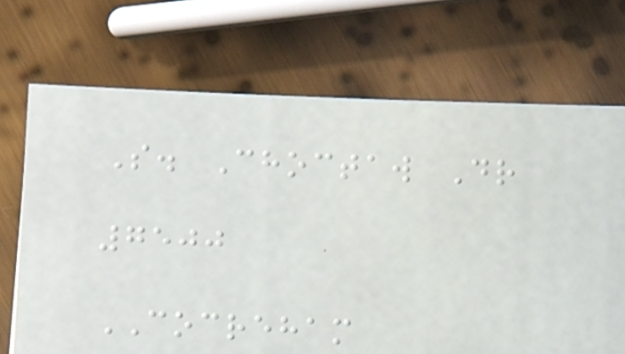S. Choctaw Dr
7500
COCREHAM
